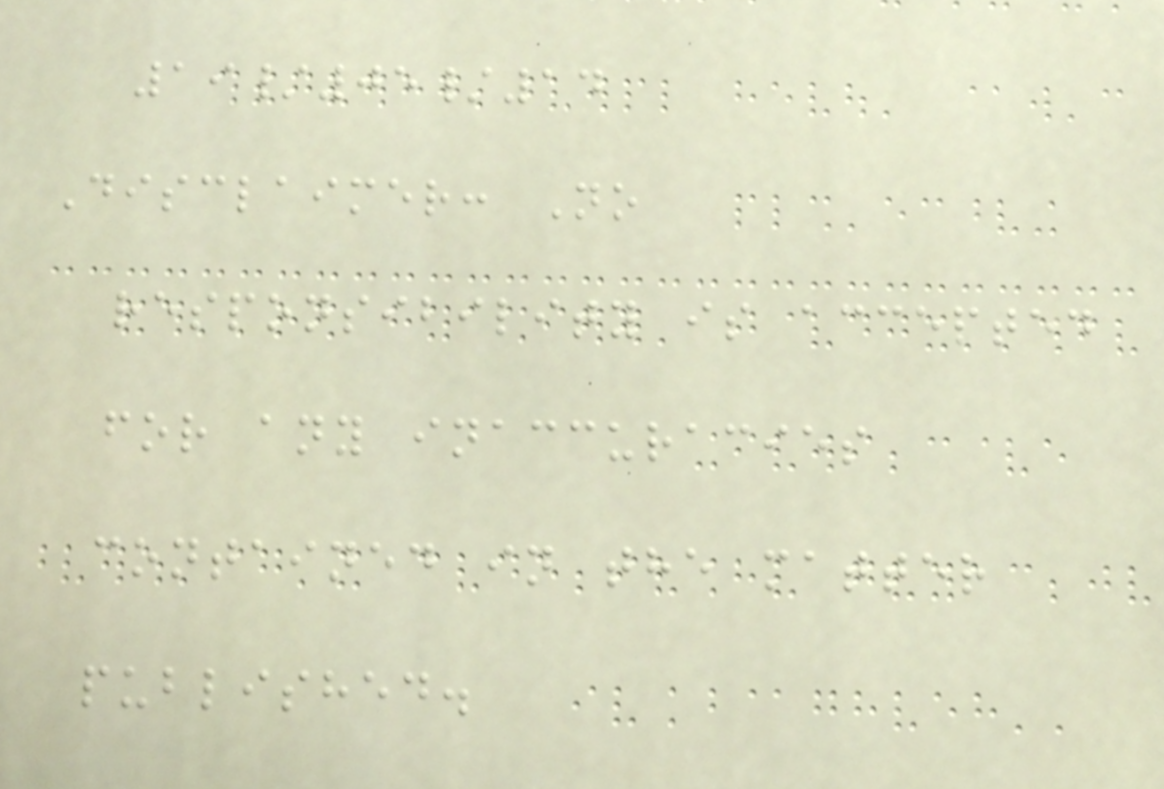19/05/14
Disclaimer: No
responsibility is accepted
for any inaccuracies
contained in the matter
published.
